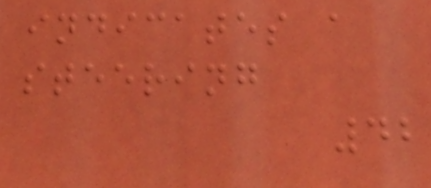indicates a
steering
42
